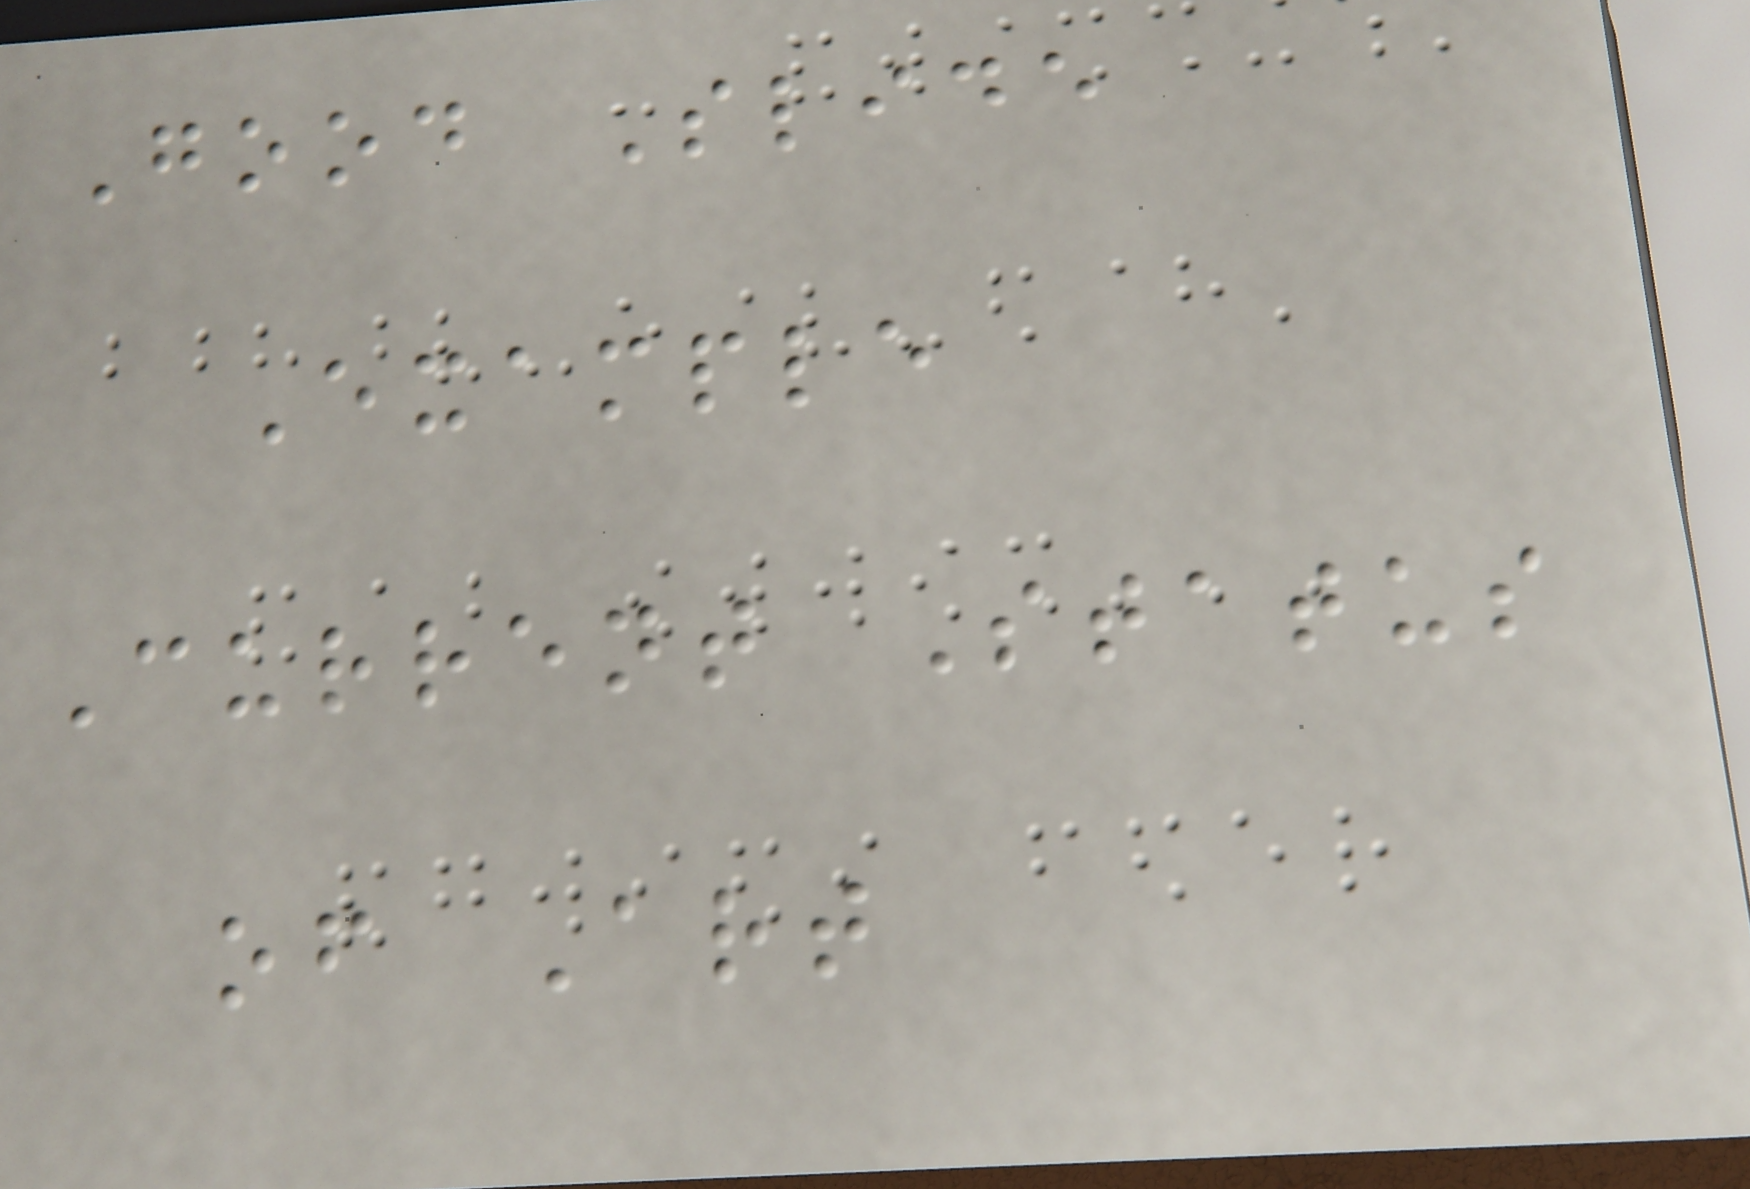Good Slide
Example
Current Status
of Art
